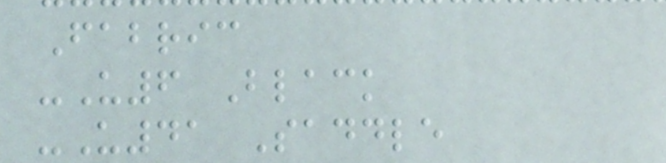Fabric
-U6 Black
-U41 Saddle
